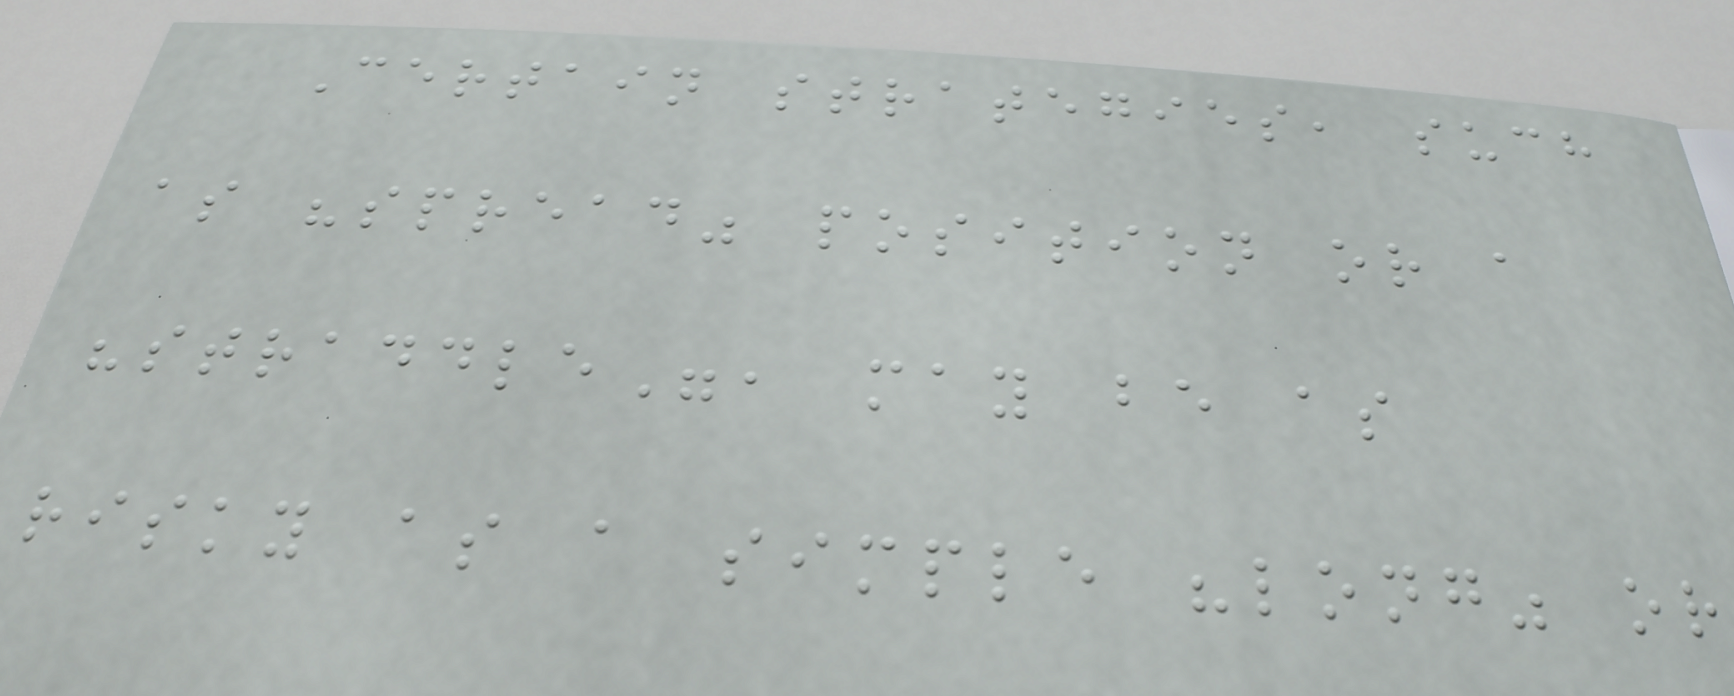Certain strategies, such
as "spread" position or a
"straddle", may be as
risky as a simple "long" or
